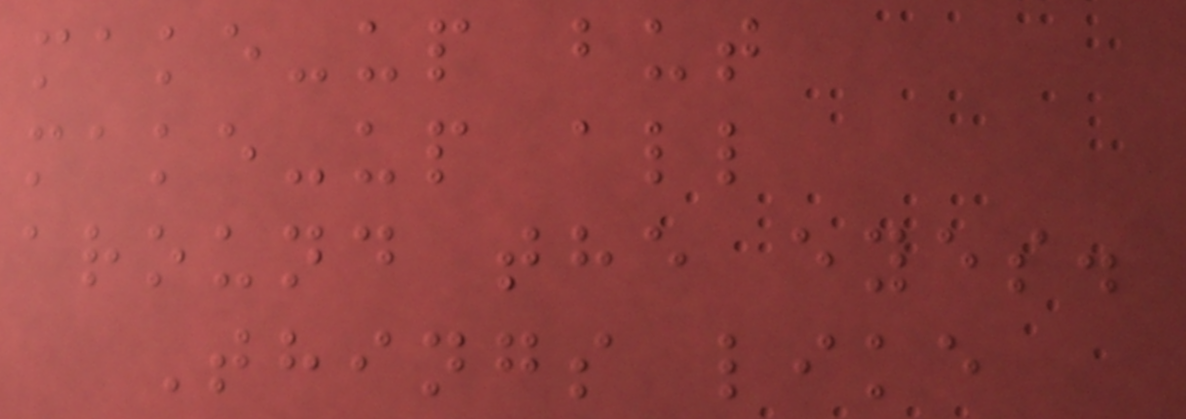make-up but
make-up all
around the eyes.
Things like
